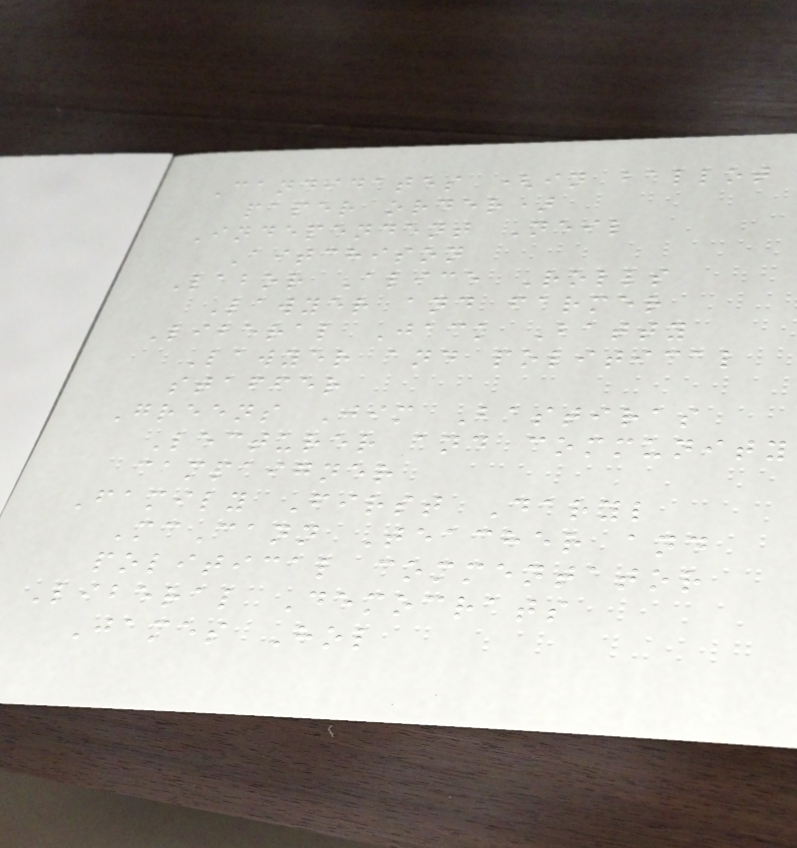Candidates (in ballot
paper order)
Independent Neil
Aitchison
Labor Alice Rolls
Lawyer and farmer
Liberal Jack Batty
Lawyer and political
staffer
Greens Jim Bastiras
Lecturer and community
campaigner
Family First Daryl
McCann Teacher and
political commentator
Liberal Democrats
James Hol
